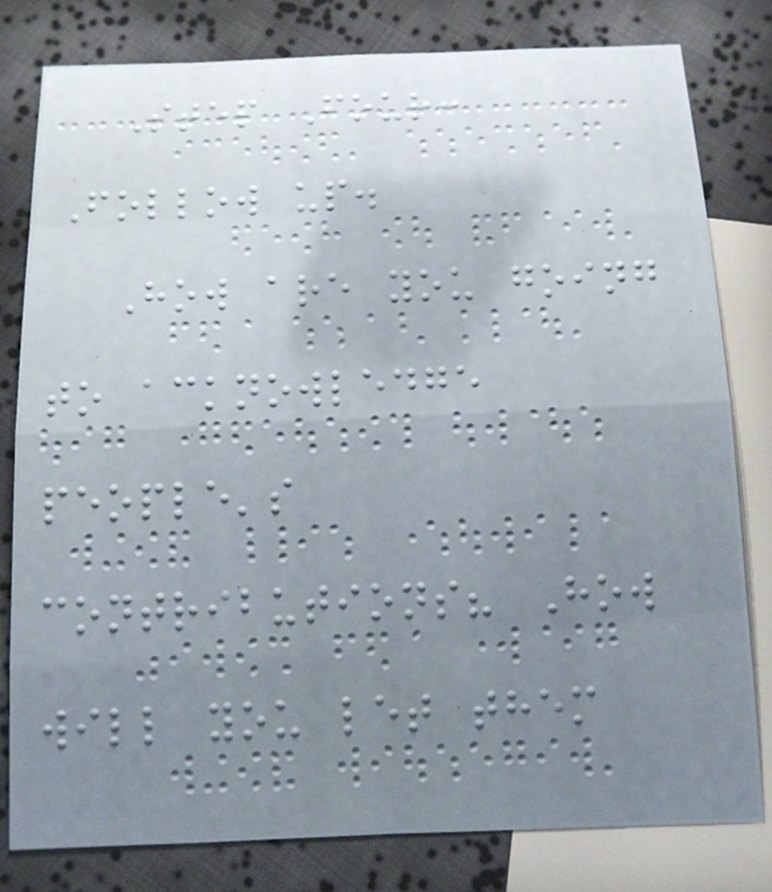Step Four:
Follow up.
How are you going
to acknowledge
people's
contributions? How
will you let them
